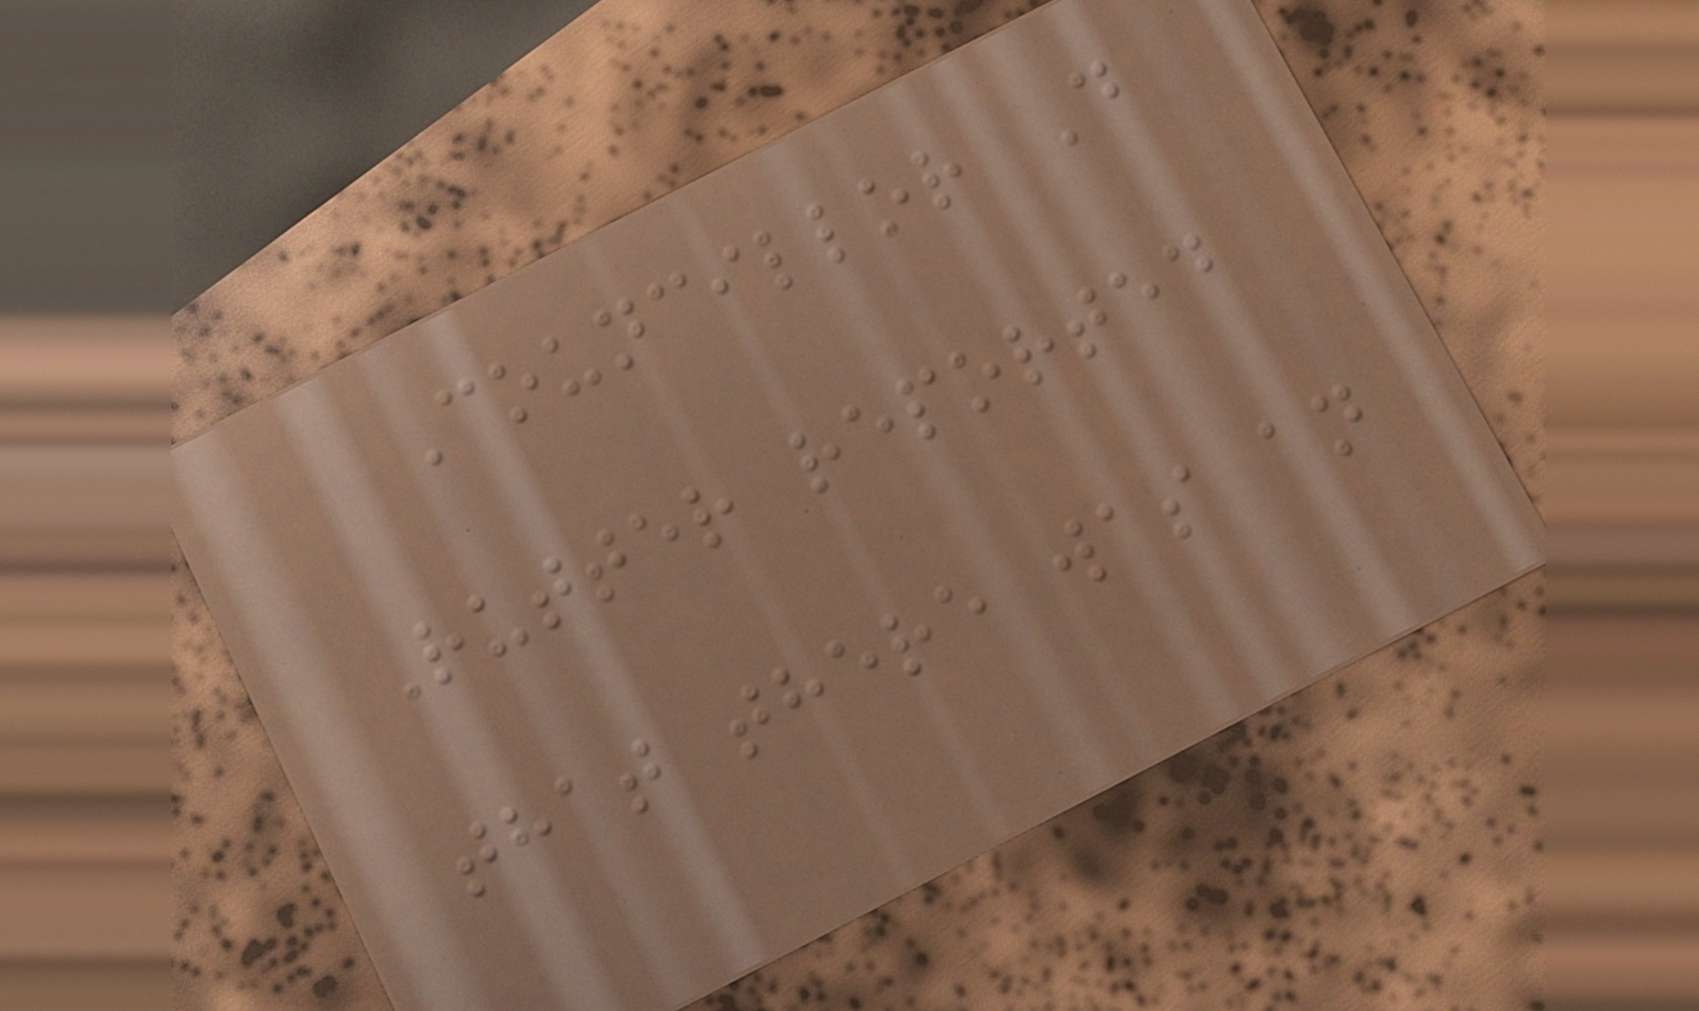Councillor D
Rutter reported
that there was an
